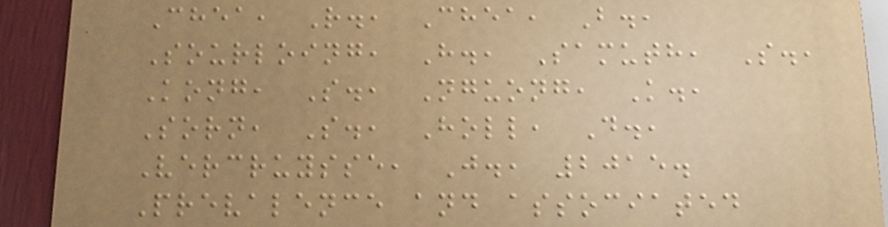Chea, R., Chea, B.,
Sourloing, H., Samuth, S.,
Kong, S., Nguong, K.,
Sorn, S., Holl, D.,
Vercruysse, J., 2015.
Prevalence and associated
